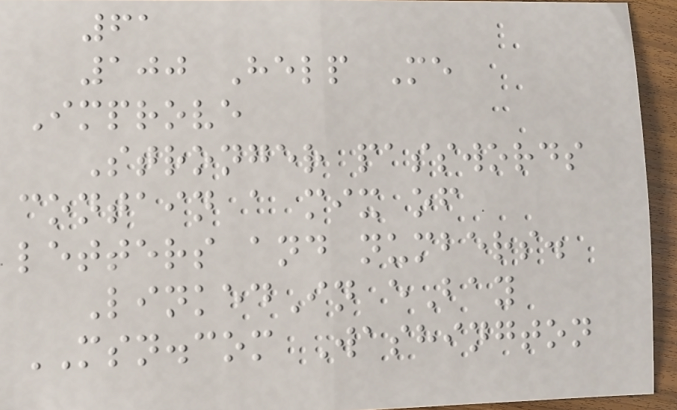61
100 Help Me
Improve
Stronger passwords
contain a mix of
letters and numbers.
LinkedIn eBay
MSN.com Washington
